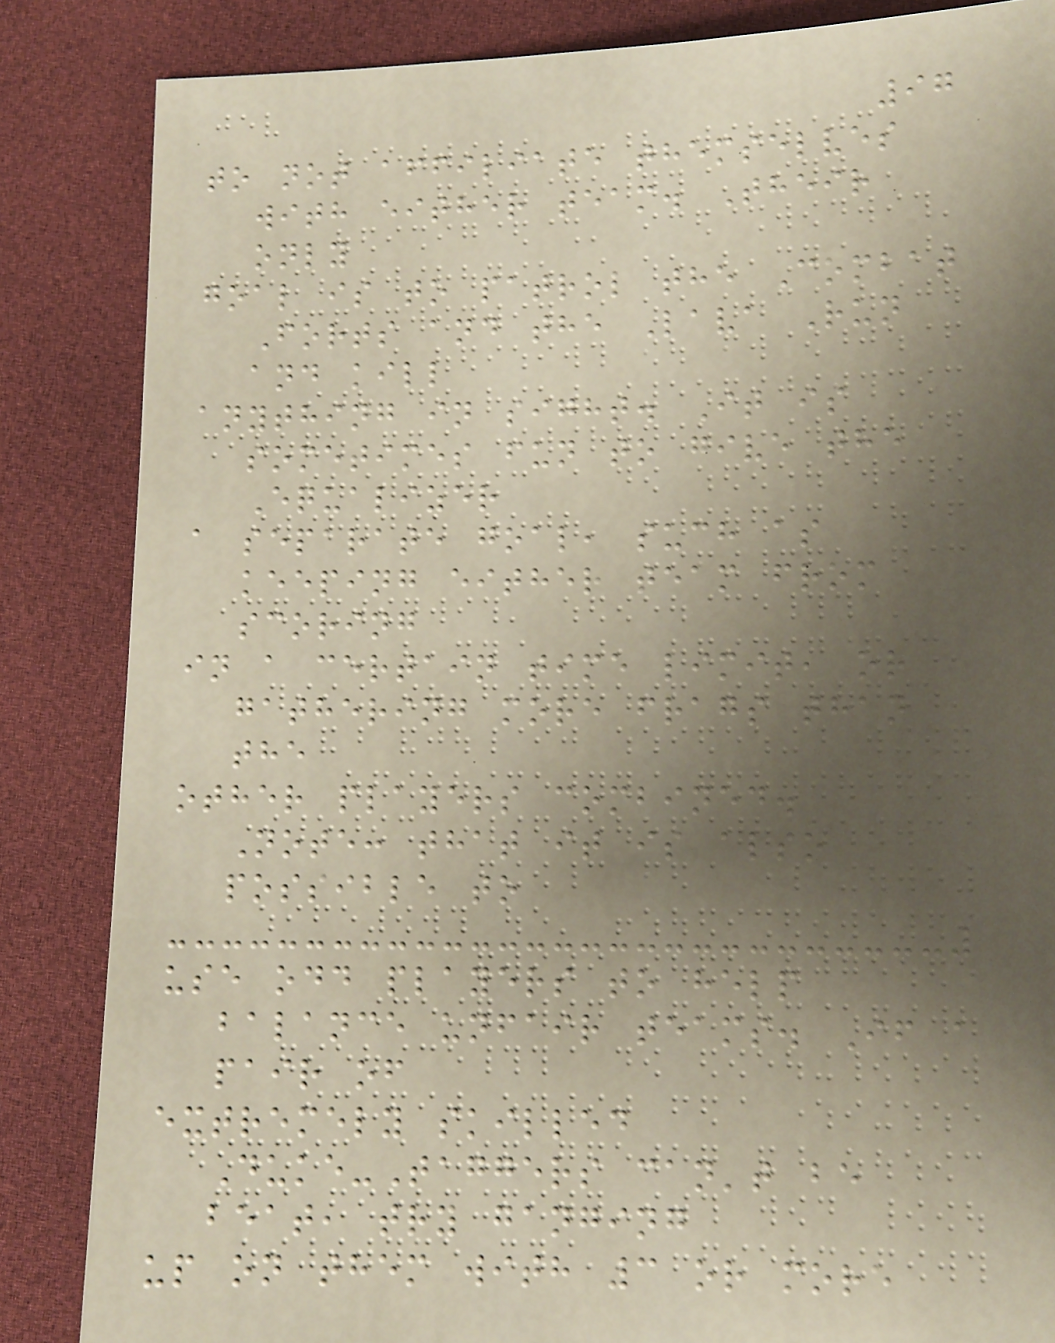97
to not affiliate themselves
with either team. Their
only
goal is to patrol the Combat
Forts and the Lava Run
and kill
anything in sight. It is
sometimes fun to give the
Equalizer
a separate goal, such as
keeping either team from
scoring
in a certain time limit, or
gathering more frags than
the
other players combined.
Note: that it is also
possible to
use odd players to help
balance unfair teams. If a
pair of
extremely skilled
Duke-Taggers can't be
beat, try ganging
up on them with 3 or more
